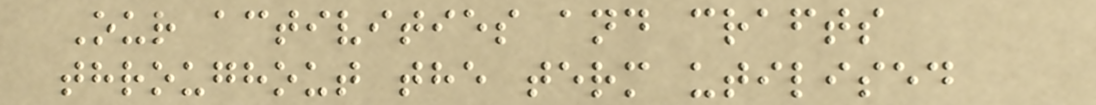Our activities and crafts
throughout the term utilised
